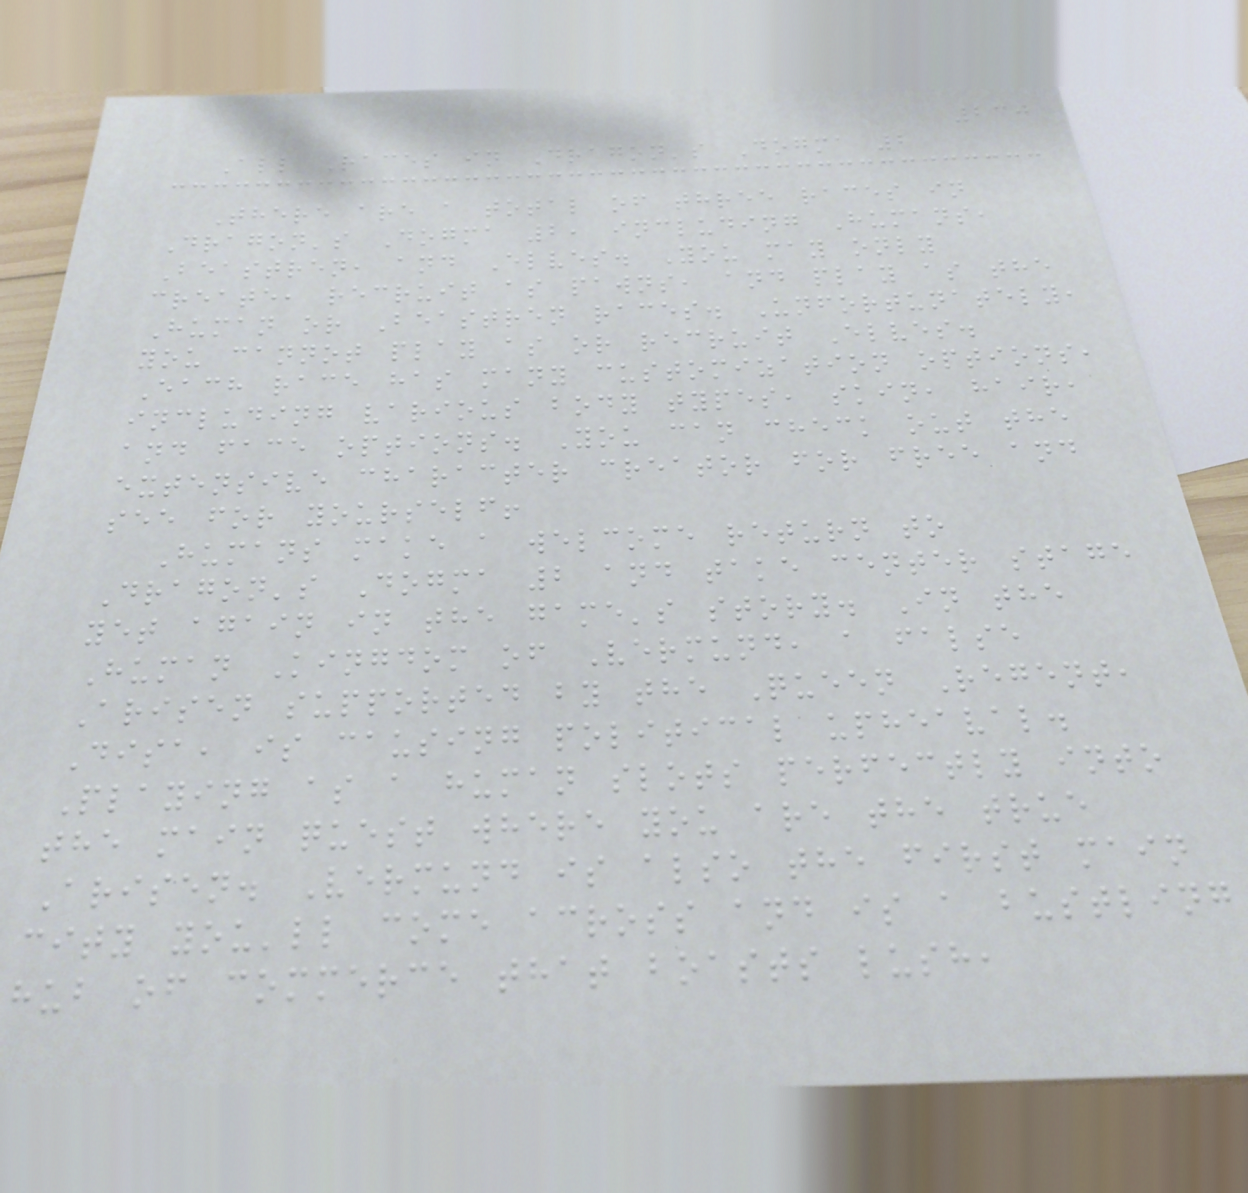230
All Races in Dragon's Dogma 2
There are a total of three races in
Dragon's Dogma 2, including Humans,
Beastren, and Elves. You may only
create, recruit as pawns, and play as the
Human or Beastren races. Unfortunately,
you cannot play as or recruit Elves.
Each race has many customization options,
including various body types, skin, hair,
and face options. You can check out the
extensive character creator for free and
see for yourself!
Humans make a welcome return to
Dragon's Dogma 2 and take center stage
yet again in the game's story. In the
Human Kingdom of Vermund, a false
Arisen supported by the Queen Regent,
Disa, is causing political upheaval.
Playing as a human slots perfectly into
the main quest where you are the true
Arisen. Vermund is also the first main
city you'll come across and is a bustling
hub of commerce that boasts lush,
